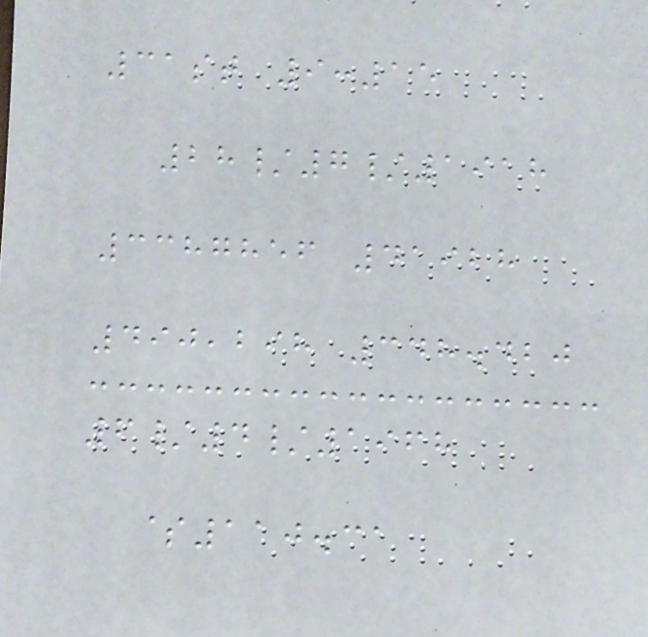31st 9:15
28/7/1918
3387856 41928
490,298 348.420
6/4/1968
$110.31
